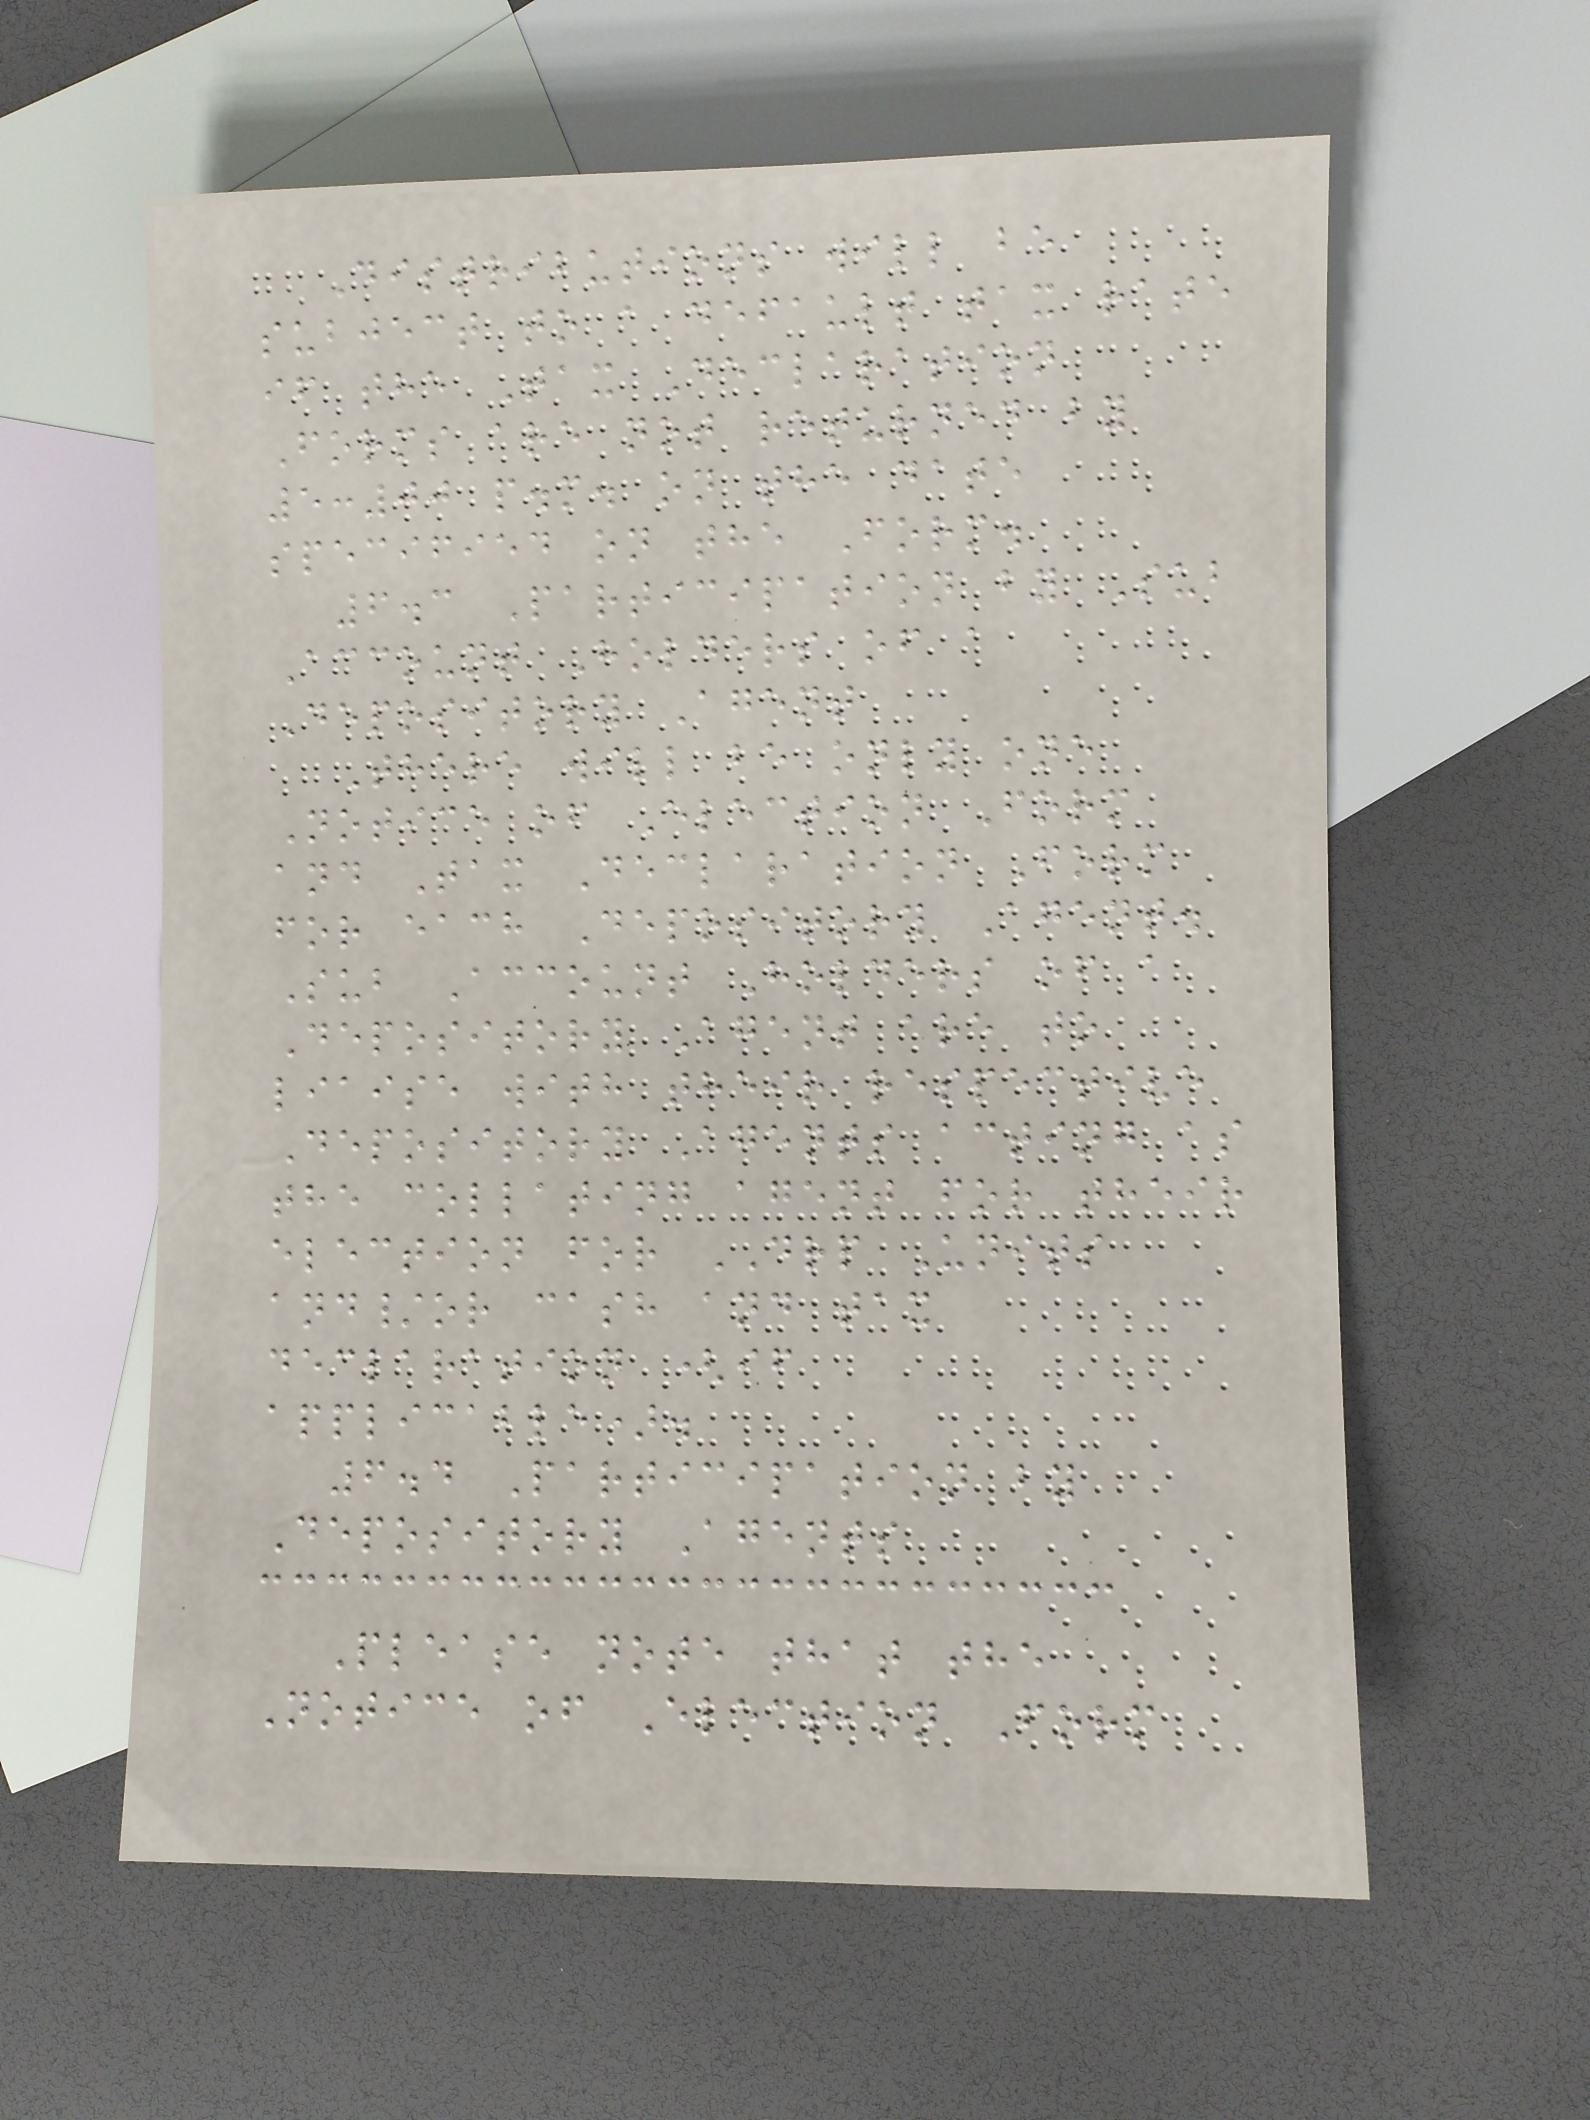Distributions will be
subject to a default tax rate
if the Tax Declaration
Forms are not returned by
5:00 p.m. on the date
specified on the Form.
6.3 Participation by Sub
Account Holders of a
Depository Agent
There will be only one
Notice of Election Form
and Tax Declaration Form
for each Depository Agent.
Sub Account Holders of a
Depository Agent are to
liaise with their respective
Depository Agents acting as
the collating agent for their
election for DRP Units
and/or cash and tax
declaration (if
applicable).
6.4 Participation by
Depository Agents
Please note that the
Notice of Election Form
